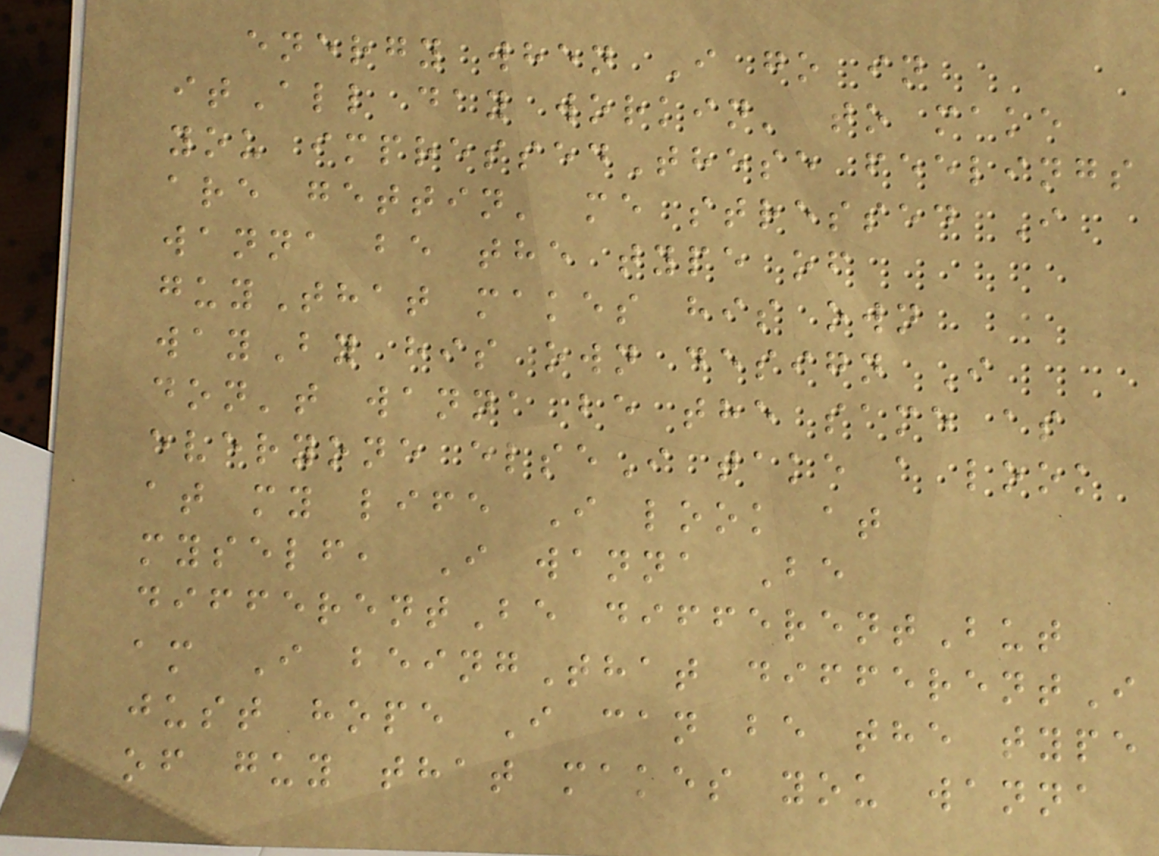energy when I go in
itAll day workin' to make
you impressedThese feelings
are gettin' me stressed I
wanna be the type of
guyThat makes his own
wayBy his own design I
don't wanna be the same as
everyone elseI take a look
at my life I look at
myself, I wanna Be
differentBe differentBut
am I beingThat differentI
just hope I can be the type
of guy that makes you wanna
